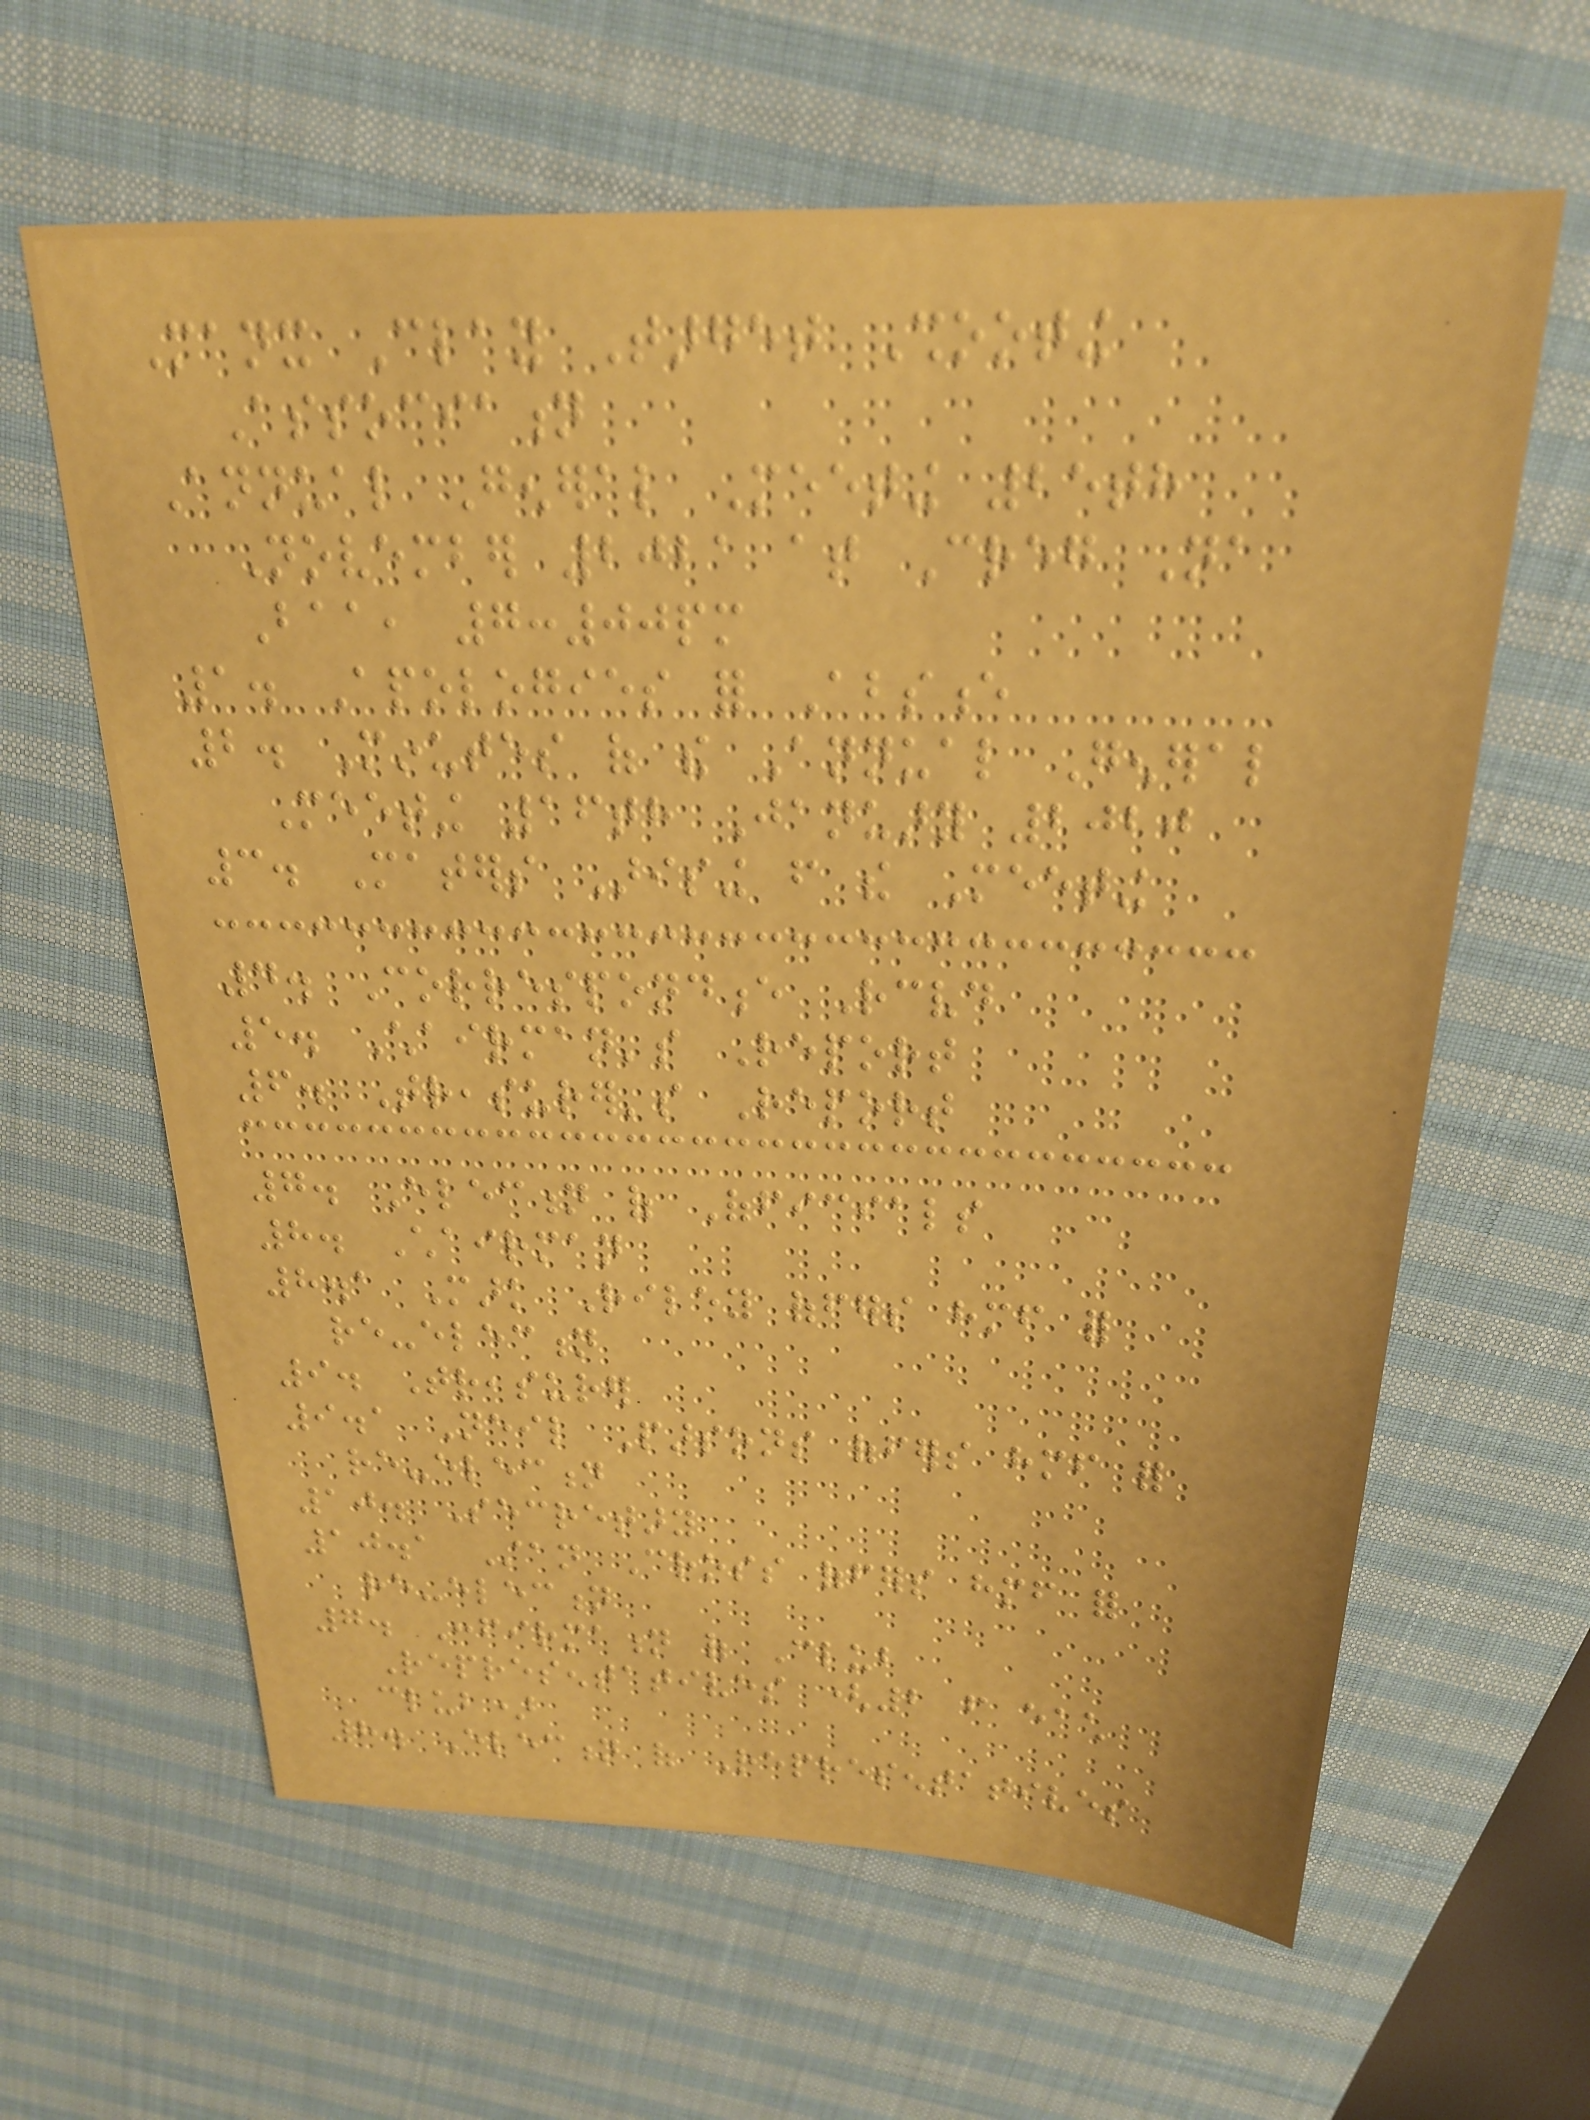Manx Clay Target Shooting
Association
Annual General Meeting 25th
November 2021 at Creg Na
Baa, 7:00pm
1. Apologies for Absence
2. Minutes of the Annual General
Meeting 16th January 2020
3. Maters Arising from the Meeting
4. Correspondence Received
5. Chairman's Report
6. Treasurer's Report
7. Election of Officials
8. Chairman
8.1 Mark Riley offers himself for
re-election
9. Treasurer
9.1 Neil Parsons offers himself for
re-election
10. Secretary
10.1 Stan Cross offers himself for
re-election
7. Confirmation of Club
Representatives (2 from each
club)
8. Election of Representatives
